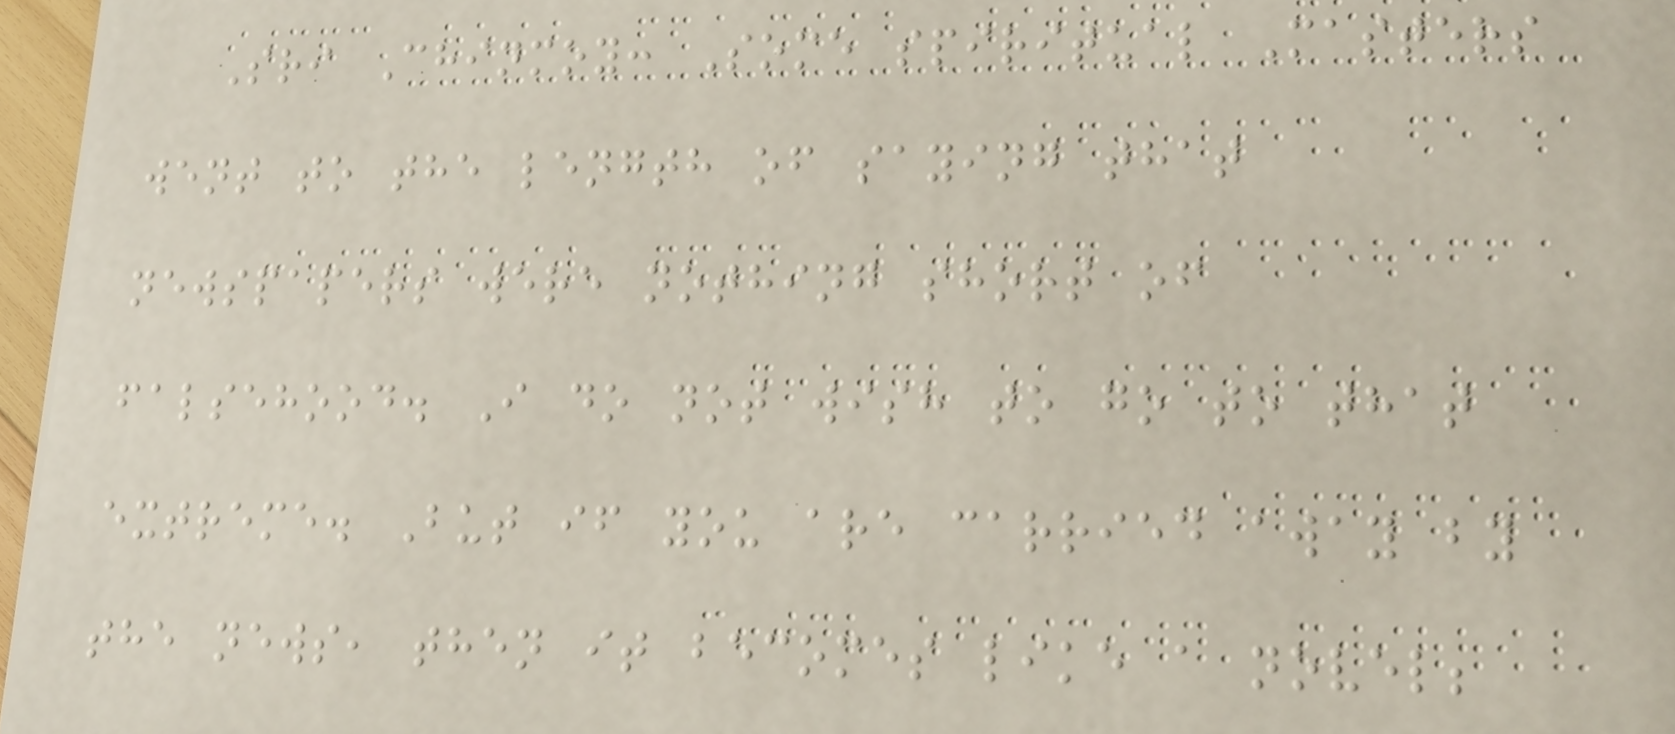Sri Chinmoy: Some spiritual Masters
went to the length of saying that
newspapers were nothing short of
falsehood. I do not wish to go to that
extreme. But if you are carried away by
the news, then it becomes like a novel;
